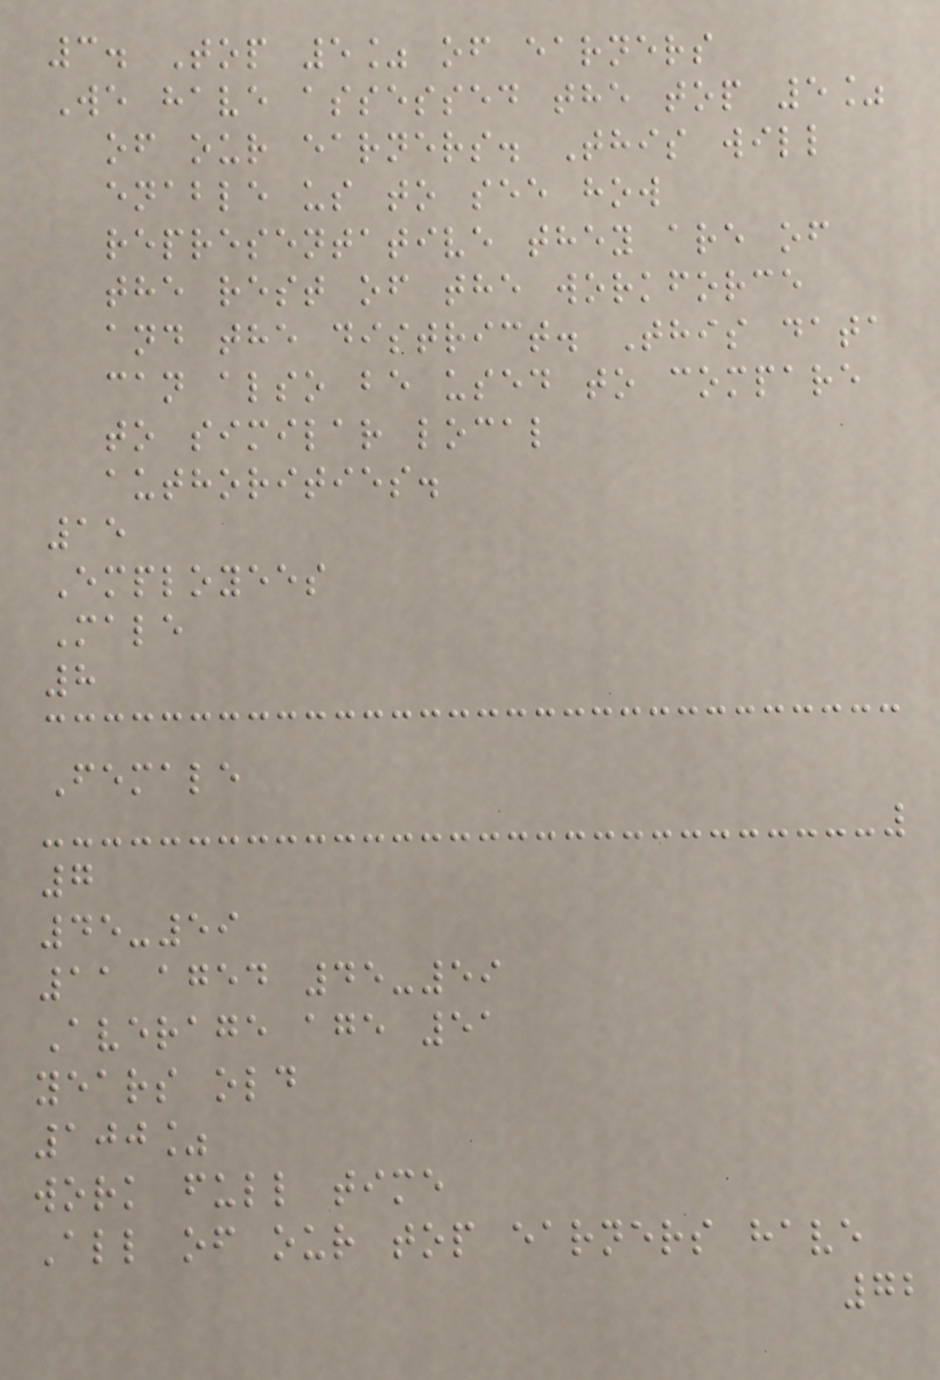3. Top 5% of earners
We have assessed the top 5%
of our earners. This will
enable us to see how
representative they are of
the rest of the workforce
and the district. This data
can also be used to compare
to similar local
authorities.
15
Employees
Male
8
Female
7
45-59
11 aged 45-59
Average age 51
years old
100%
work full time
All of our top earners have
72
